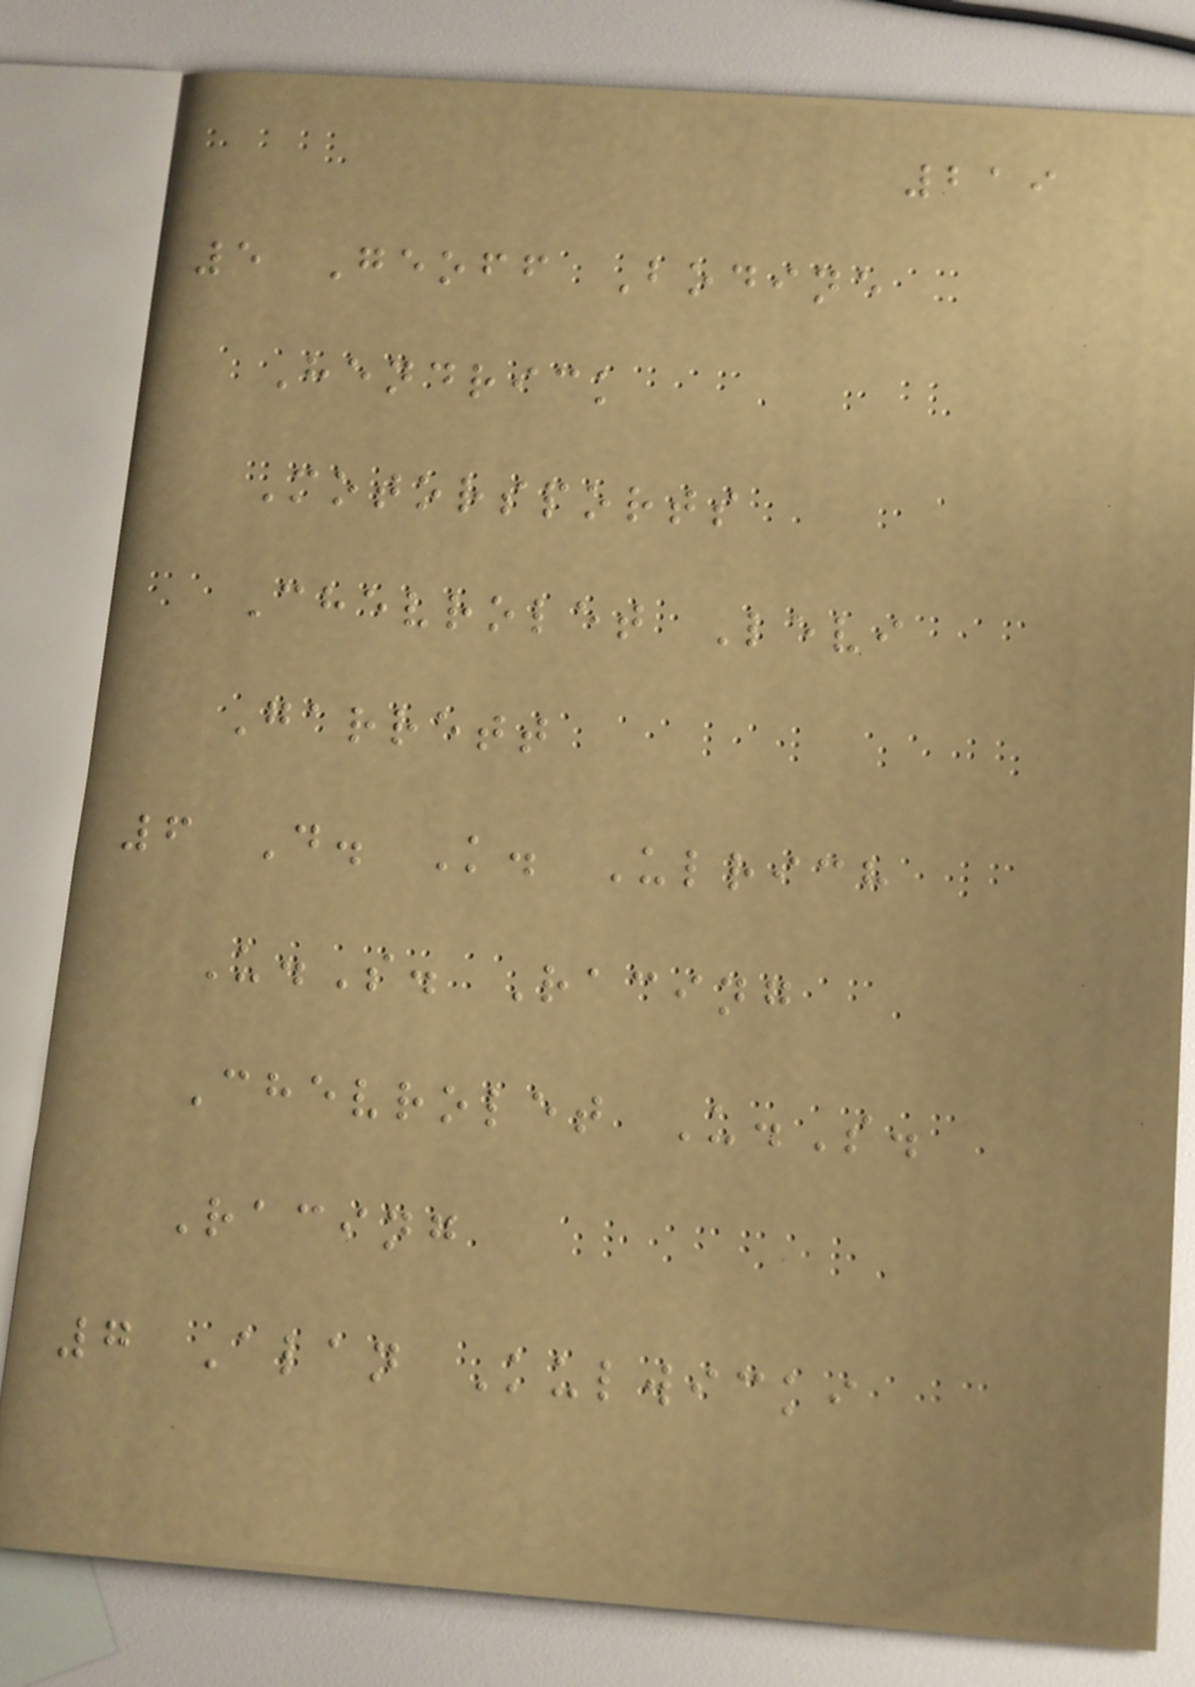219
5 Geoff Bodine
Hendrick
Motorsports
Chevrolet Levi
Garrett
6 D. K. Ulrich
U.S. Racing
Chevrolet U.S.
Racing
7 Alan Kulwicki
